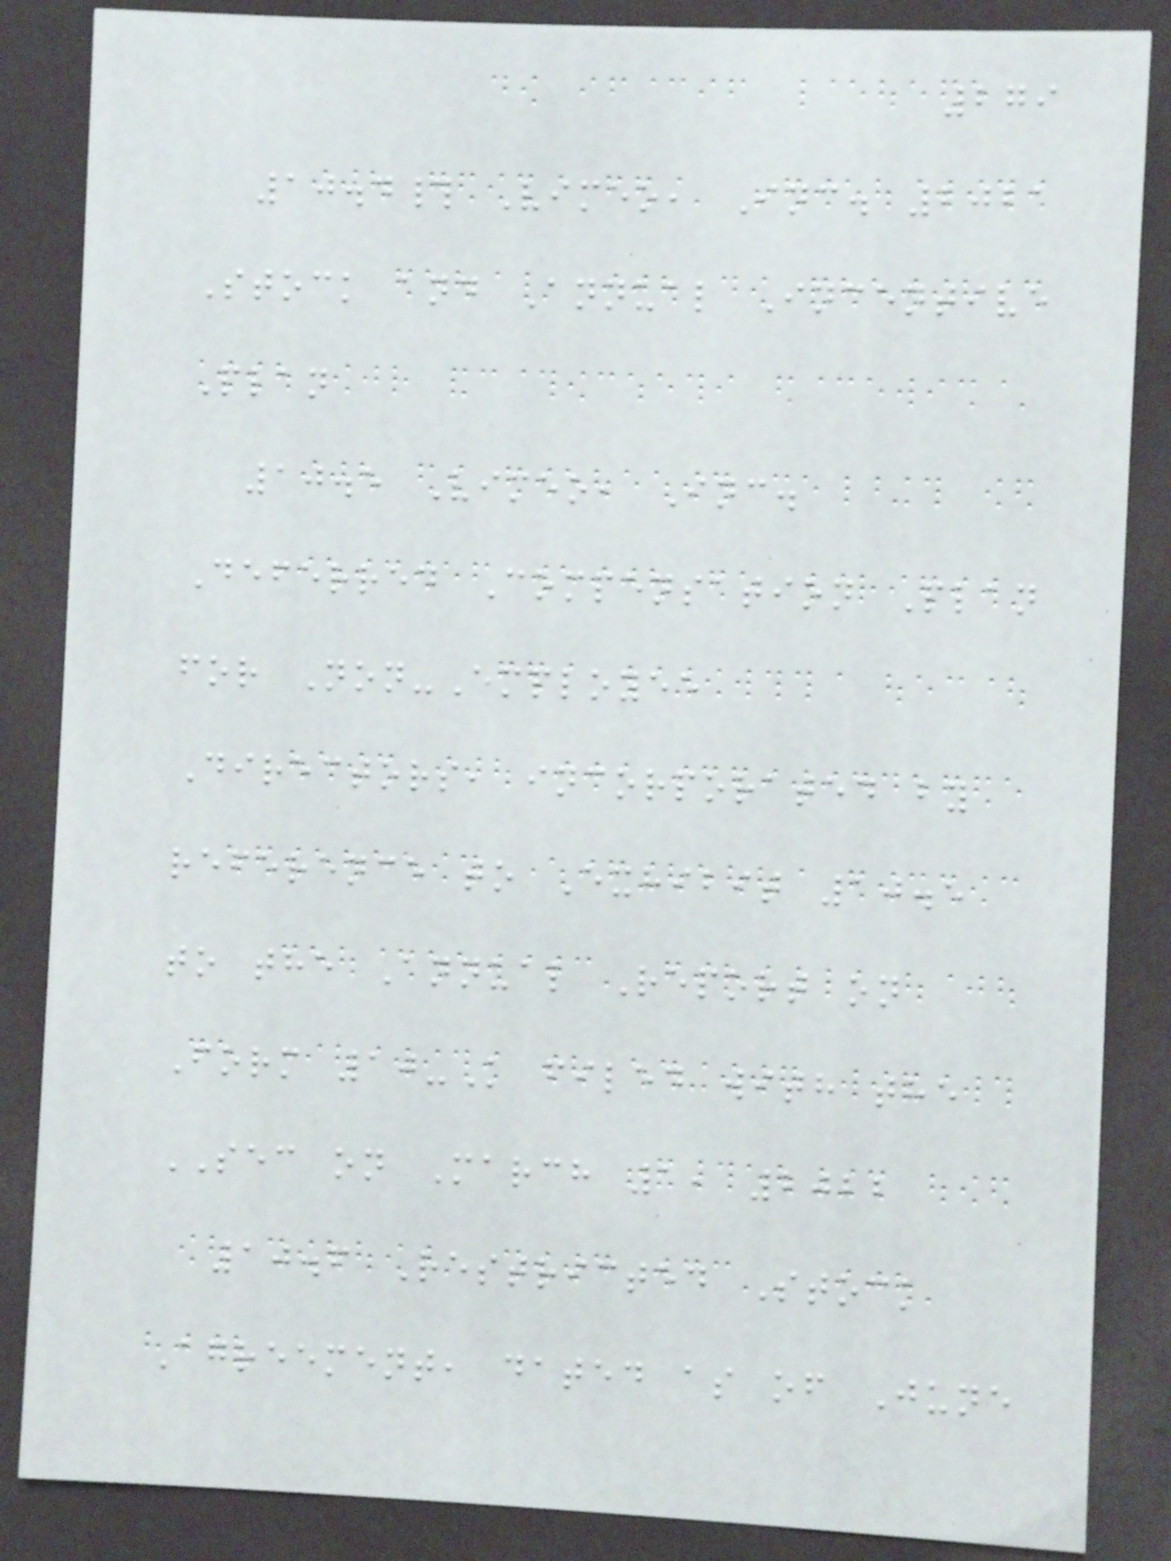279
10.4# Vimeo, Inc. 2021
Stock and Annual Incentive
Plan
10.5 Vimeo, Inc.
Deferred Compensation Plan
for Non-Employee
Directors, incorporated by
reference to Exhibit 10.5
to the Annual Report on
Form 10-K filed with the
SEC on March 1, 2022
10.6 Restricted Stock
Agreement, dated as of June
